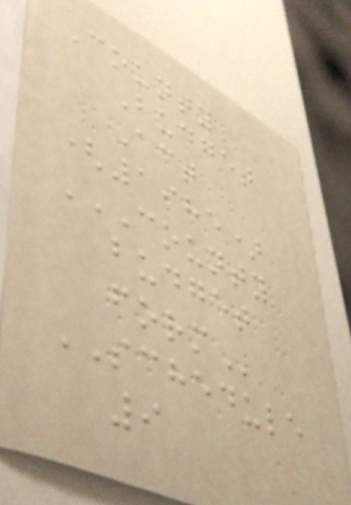County
Budget
Act
(1985)
COUNTY
BUDGET
FORM
SCHEDULE
9
